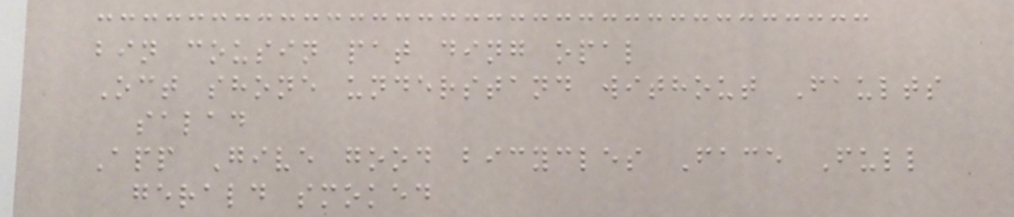bin cousin pat ding opal
Oct shone understand without Faults
salad
App Give good bicycles Face Full
gerald smoked
